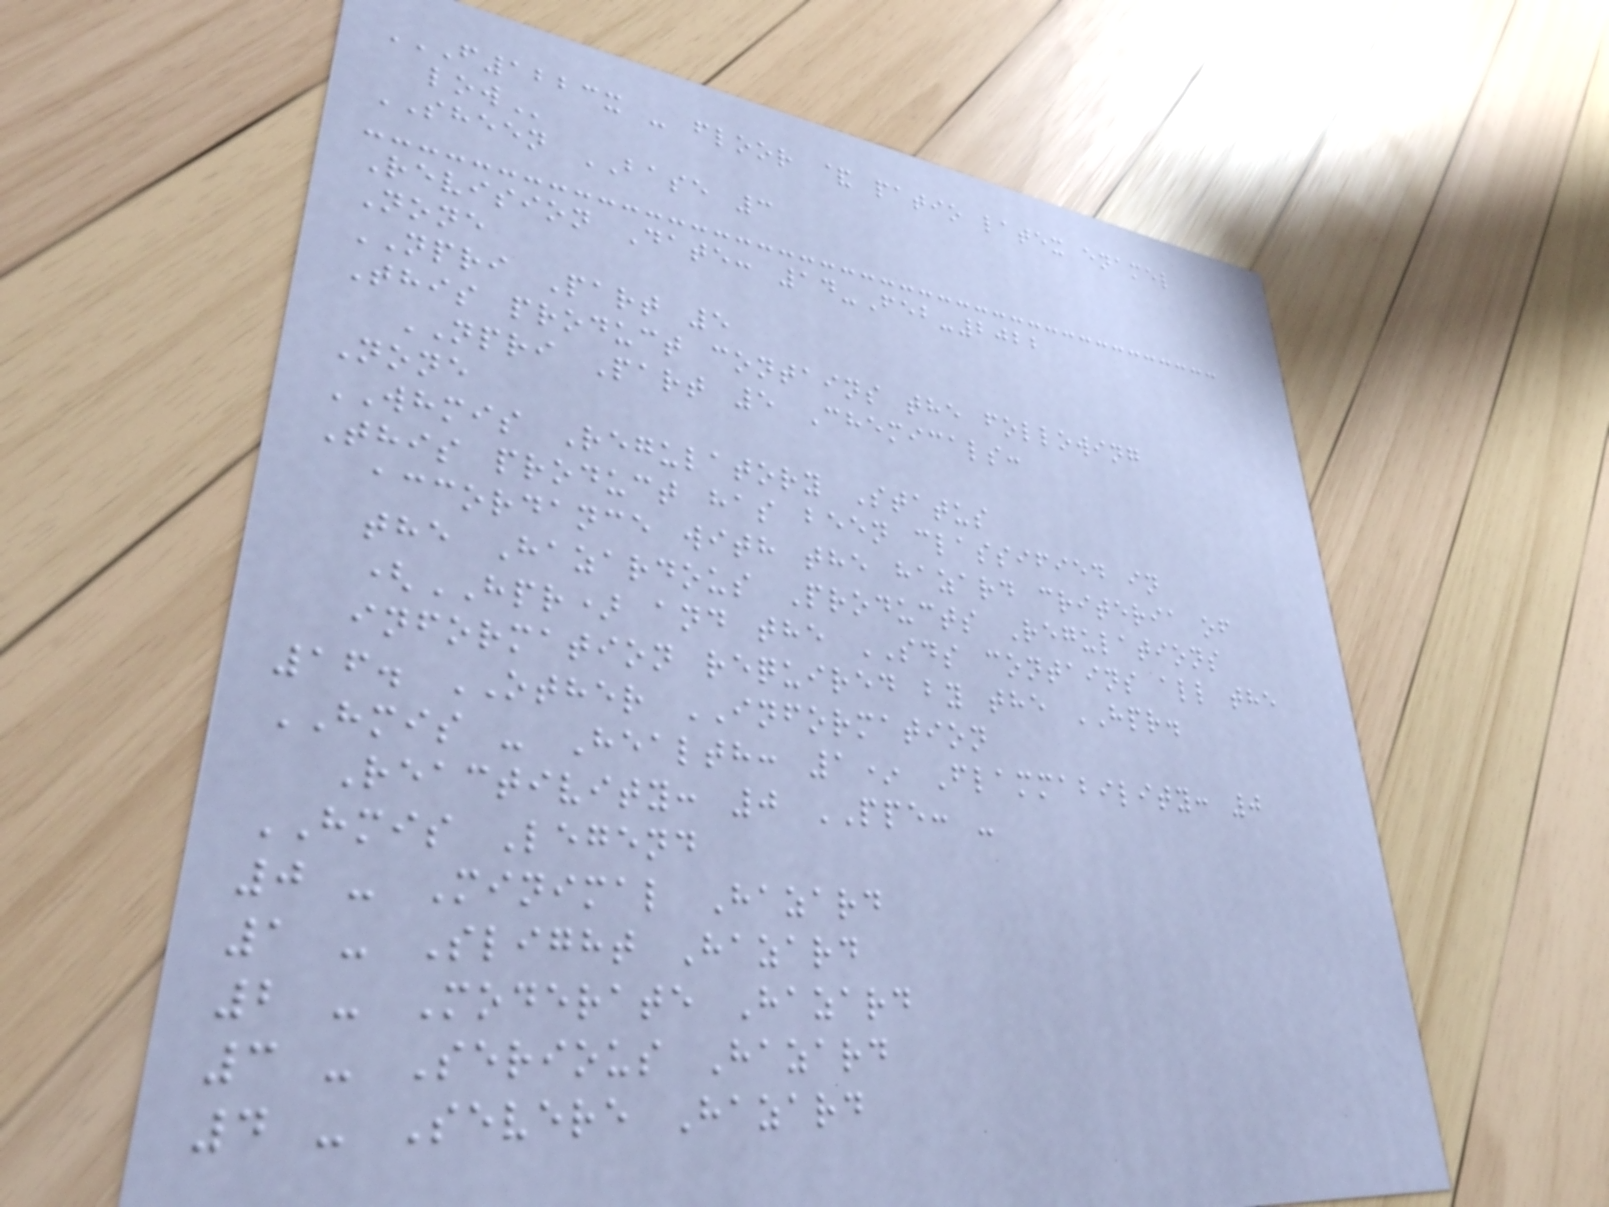F1223X - FLOOR & PATIO LATEX ENAMEL
LOW
SHEEN BASE 3
Revision Date: 14-Feb-2022
None
NPRI Part 5
This product contains the following
NPRI Part 5 Chemicals:
None
WHMIS Regulatory Status
This product has been classified in
accordance with the hazard criteria of
the Hazardous Products Regulations
(HPR) and the SDS contains all the
information required by the HPR.
16. OTHER INFORMATION
HMIS - Health: 1* Flammability: 0
Reactivity: 0 PPE: -
HMIS Legend
0 - Minimal Hazard
1 - Slight Hazard
2 - Moderate Hazard
3 - Serious Hazard
4 - Severe Hazard
